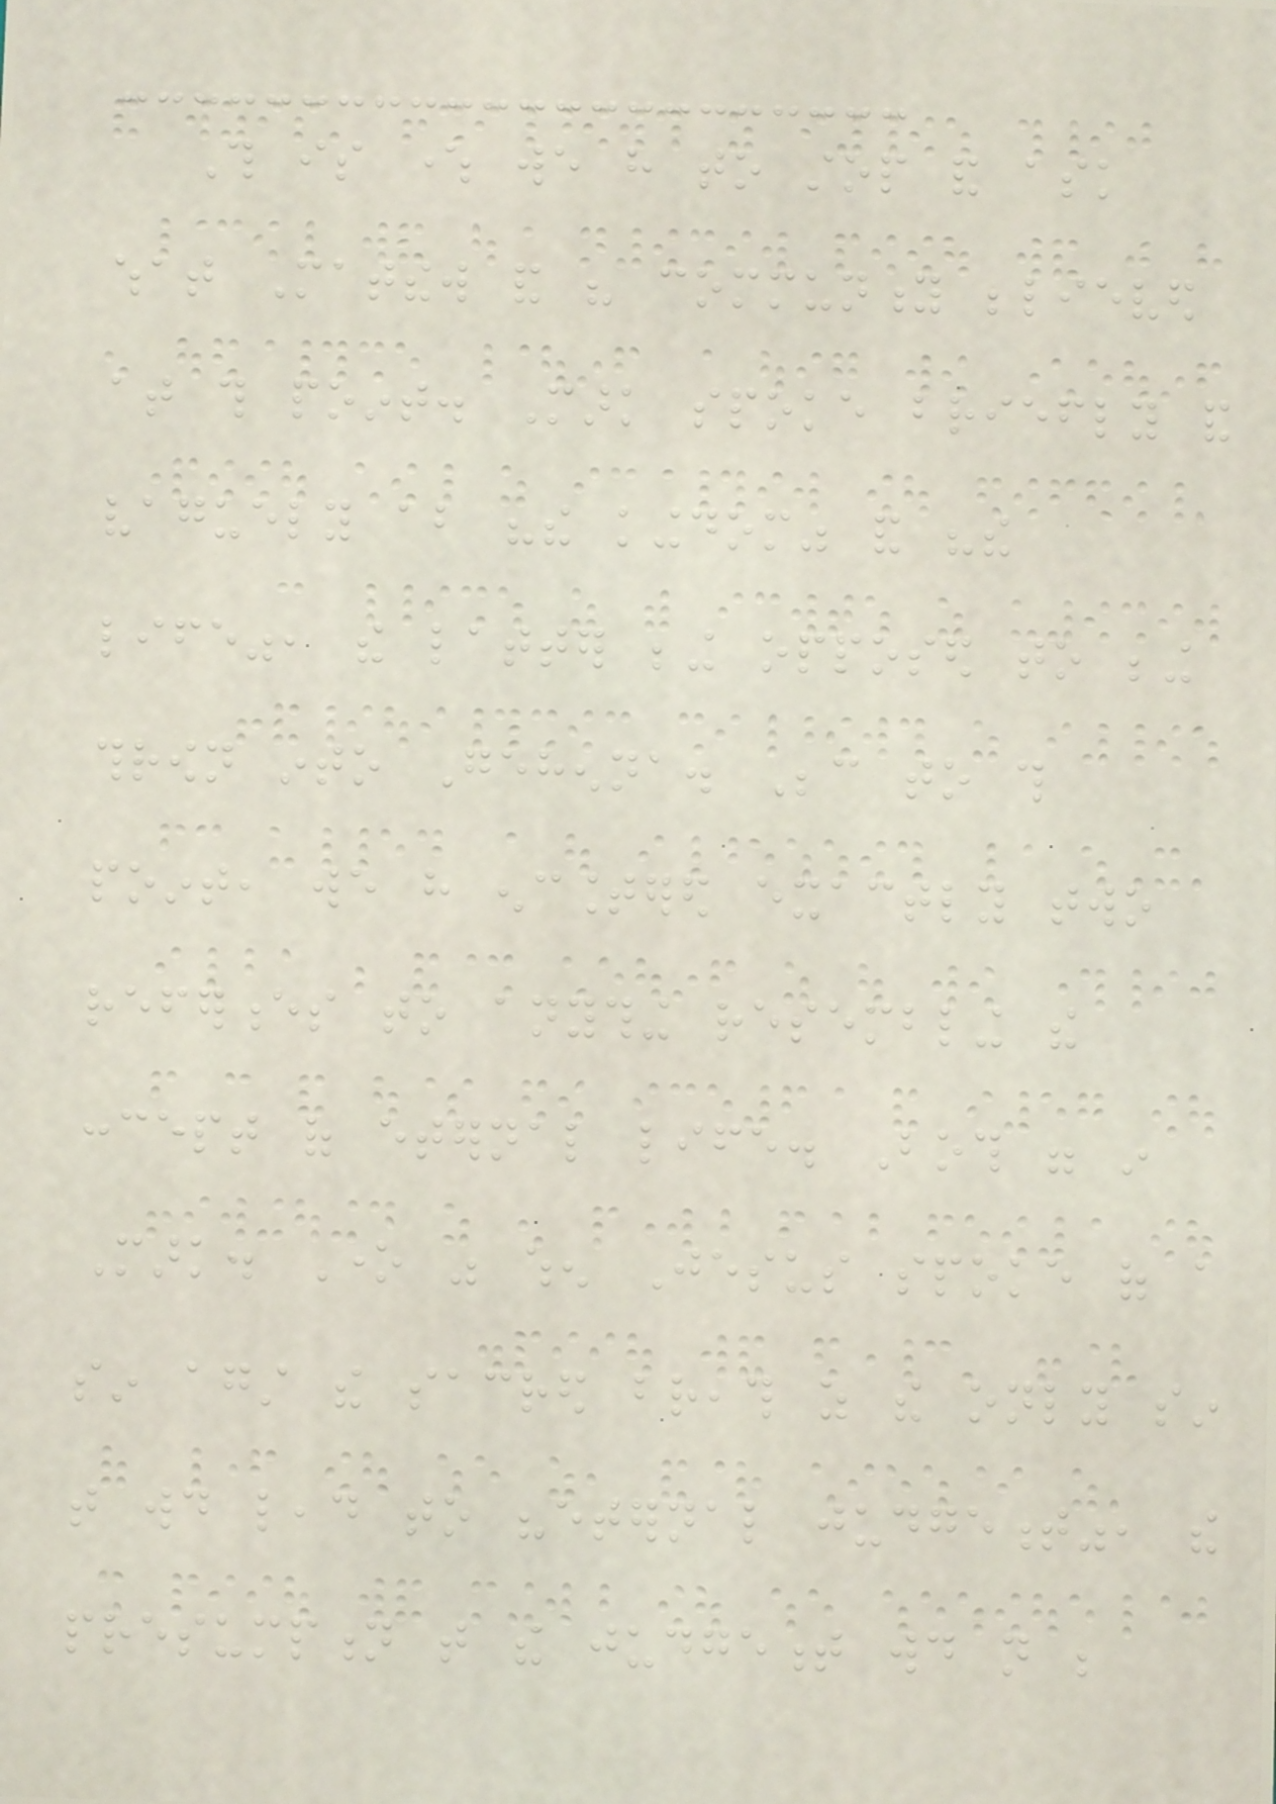This is where we have to stop and ask
what Matthew and his community believed
at this point. Mark spoke briefly and
vaguely about "the kingdom" and "the
life", the latter being opposed to being
thrown into Gehenna. Because to this
point, we have encountered exactly two
references to anything resembling the
concept of eternal life. Both were in
Mark. One was when Jesus spoke of a
sin against the sacred breath as the only sin
that would lead to "eternal judgement", the
presumption that the judgement would not be
